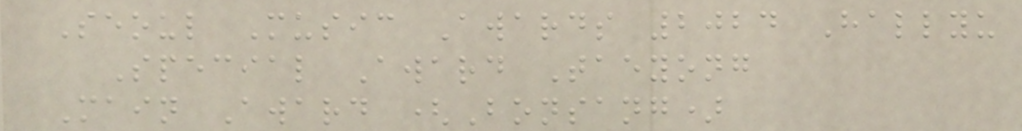Seoul Music Awards 2024 Hallyu
Special Award Taeyong
Main Award (Bonsang)
